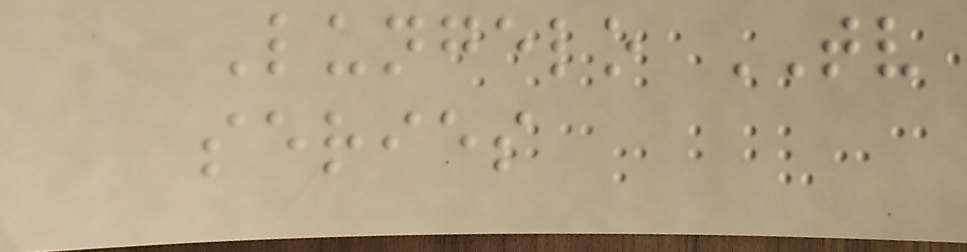Lungelo TV
series
